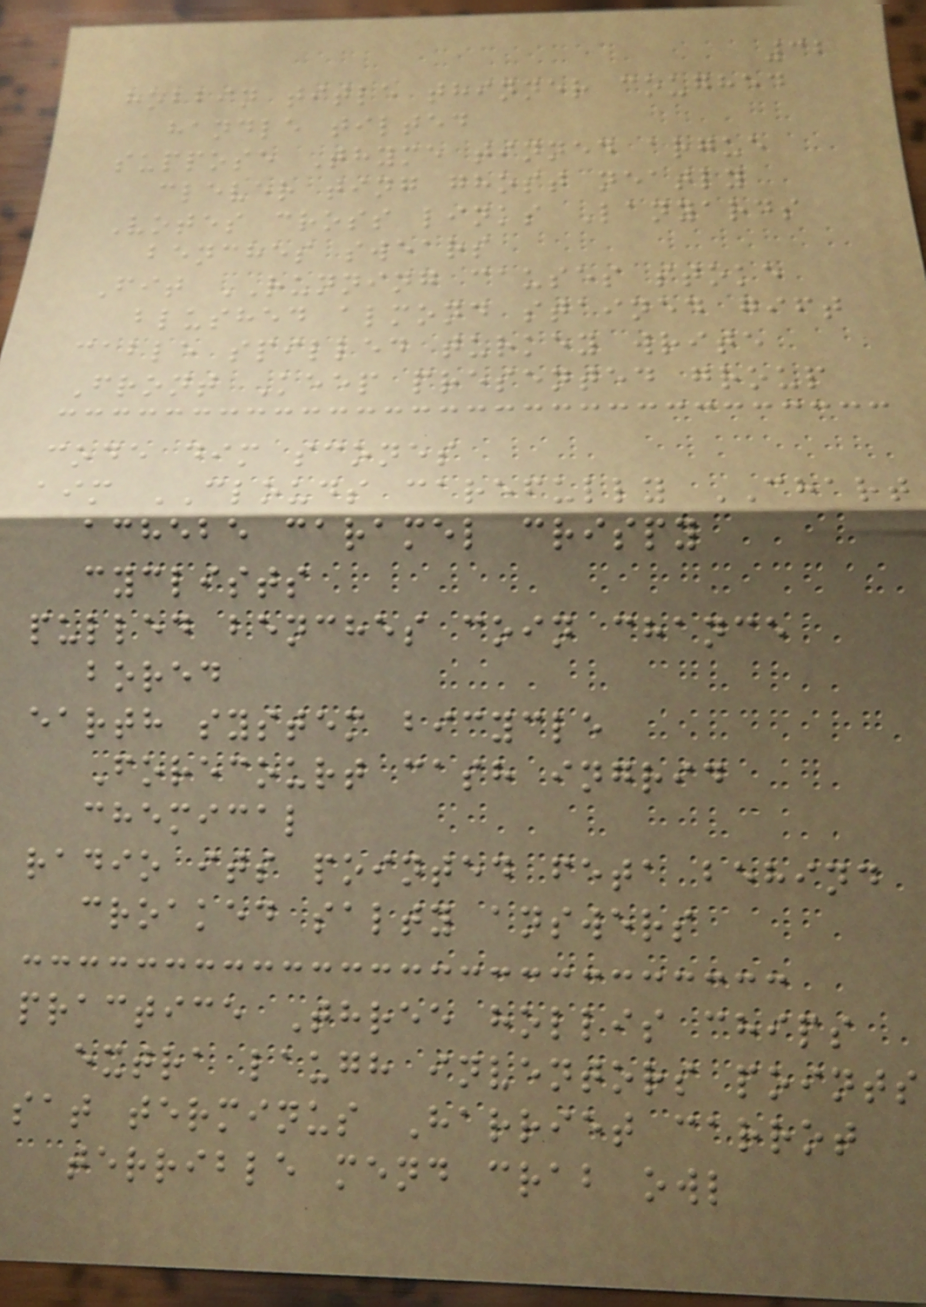32
hobbin title thinner coughed
handle tilted
suppose Thyme tinned argue
clever ting ghost neatly
Votes cross links Lanyards
benches swears
Fit RUNNING causes stoke
blushed almond stained gift
cable spilled turkey write
Front Keep presented group
code dim scones
aim CLOUDS carefully CHART
achebe caramel crispy
cyclists
pulled benches coin chance
bored
earth system bicycle
Forecourt cash ingrid
chemical
radio its pointed feta behind
croaked salty answers
practice Three hollis chips
extra laugh inventors points
sat terminus Harriet carrot
terrible mend crab owl
